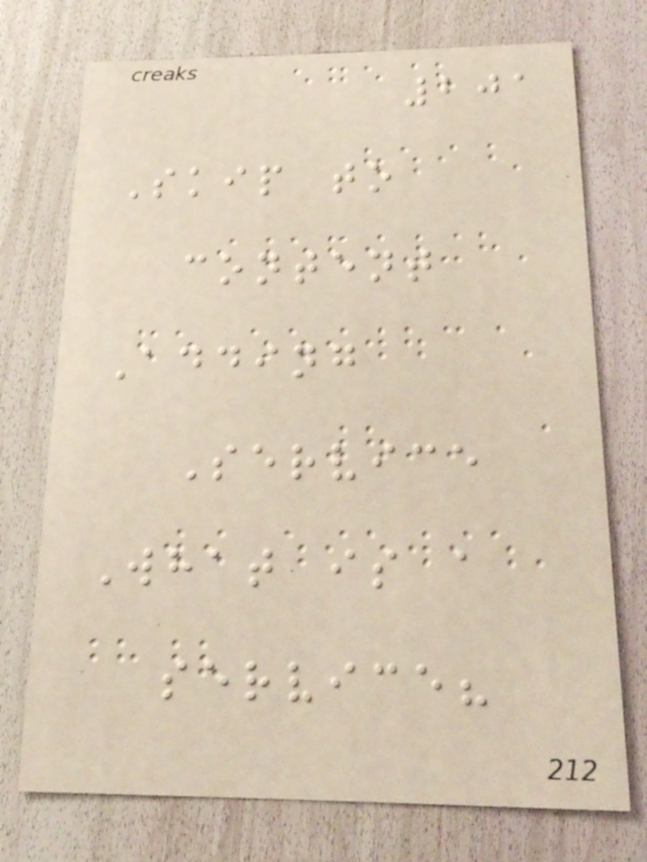201
Skip to
content
Adding
Service
What is a
service?
